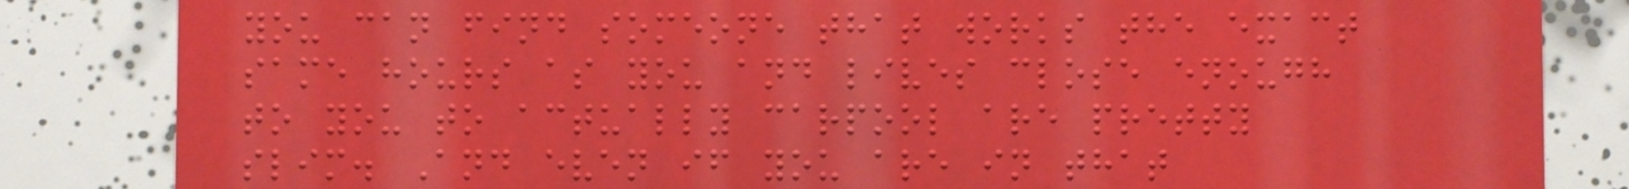you can find someone that works the exact
same hours as you and lives close enough
to you to actually carpool are pretty
slim. And even if you are in that
